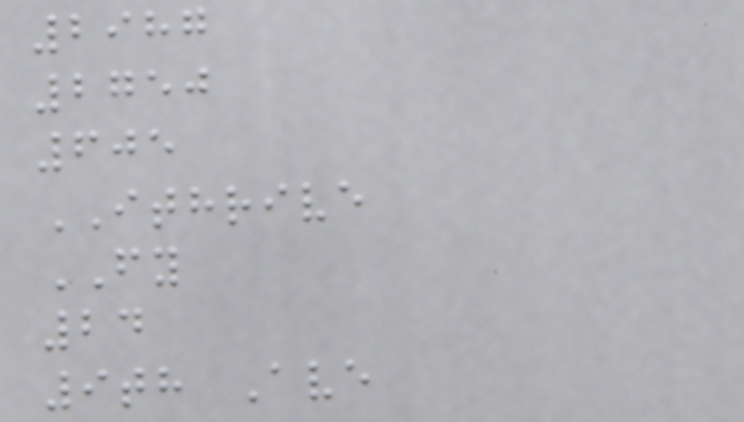2987
2750
605
ITHRIVE
FY
24
9th Ave
